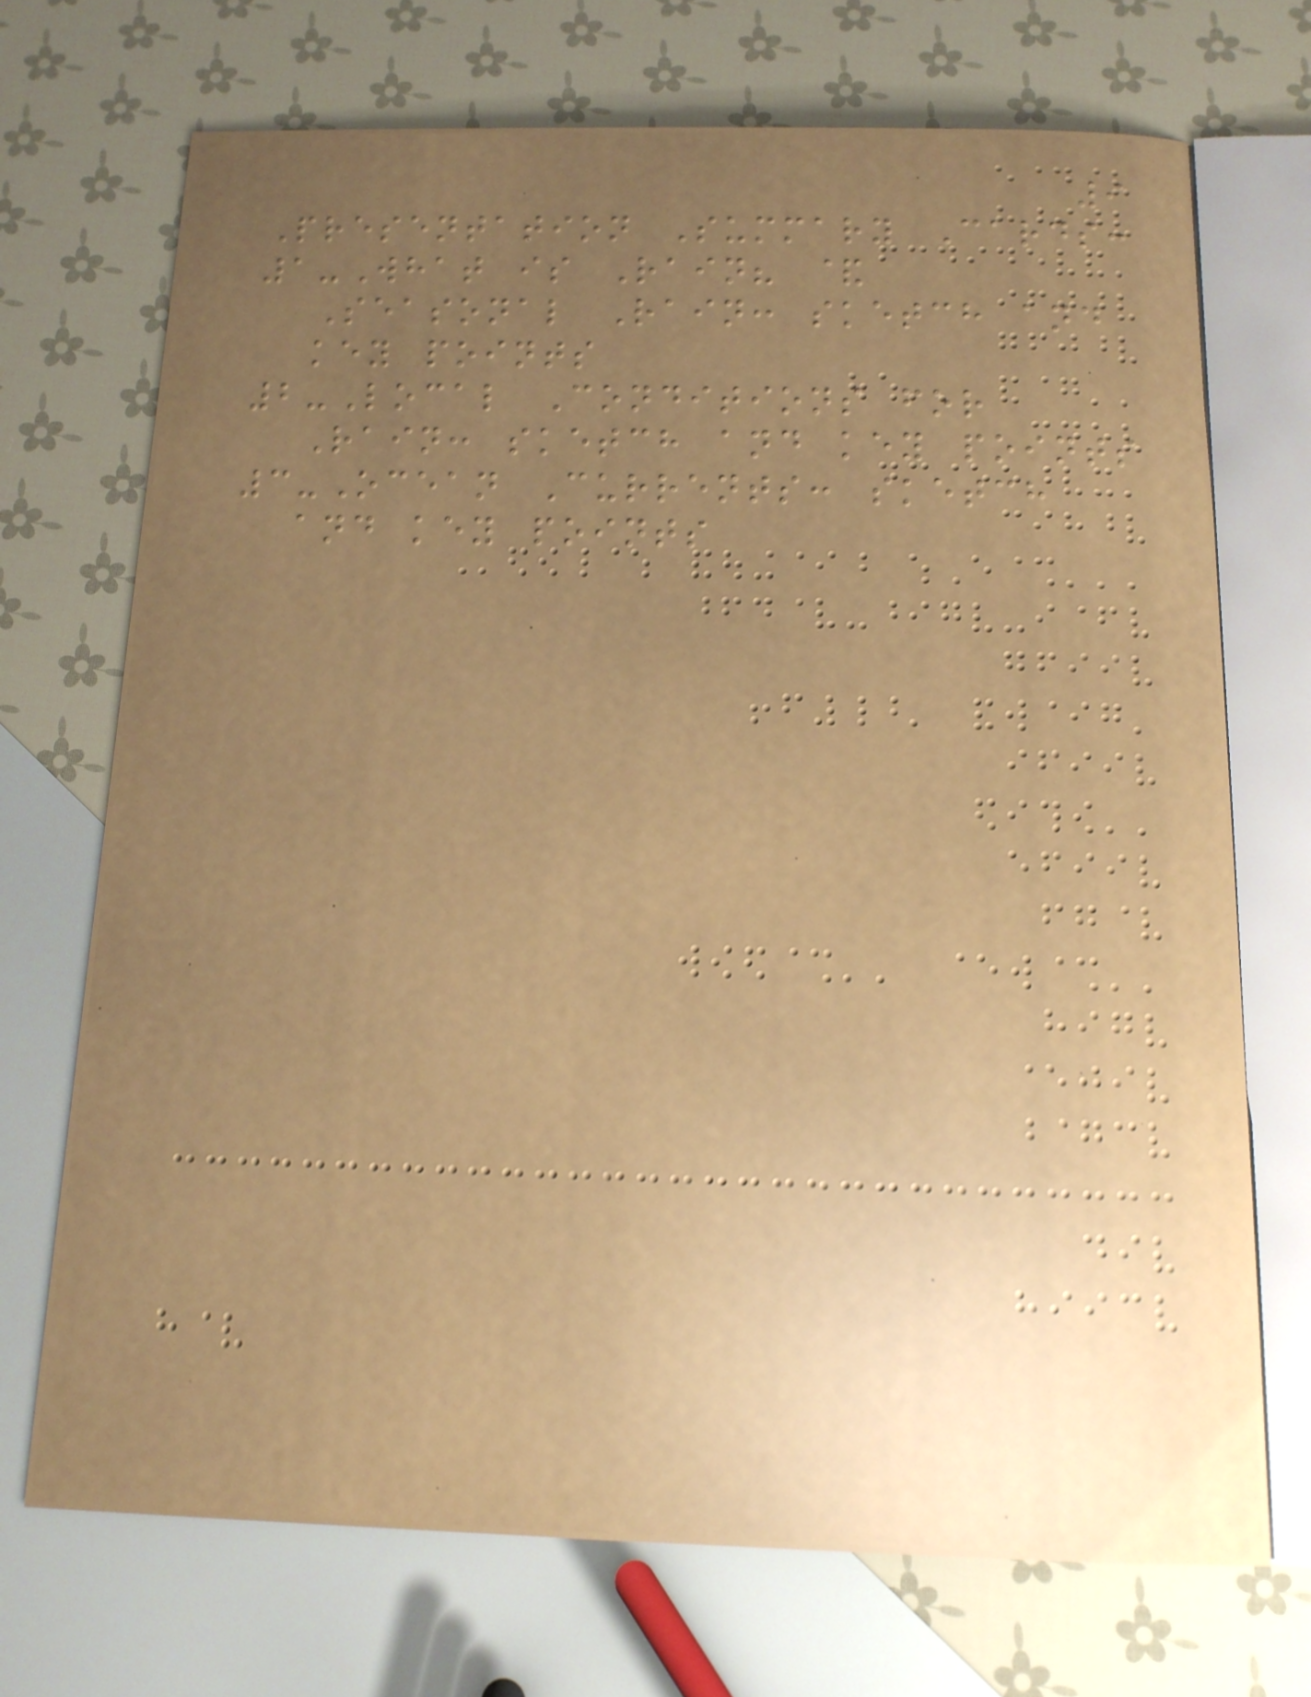9
Presentation Summary Cards:
1-What is Rain? &
Seasonal Rain: sketch and
key points
2-Local Conditions for
Rain: sketch and key points
3-Ocean Currents: sketch
and key points
